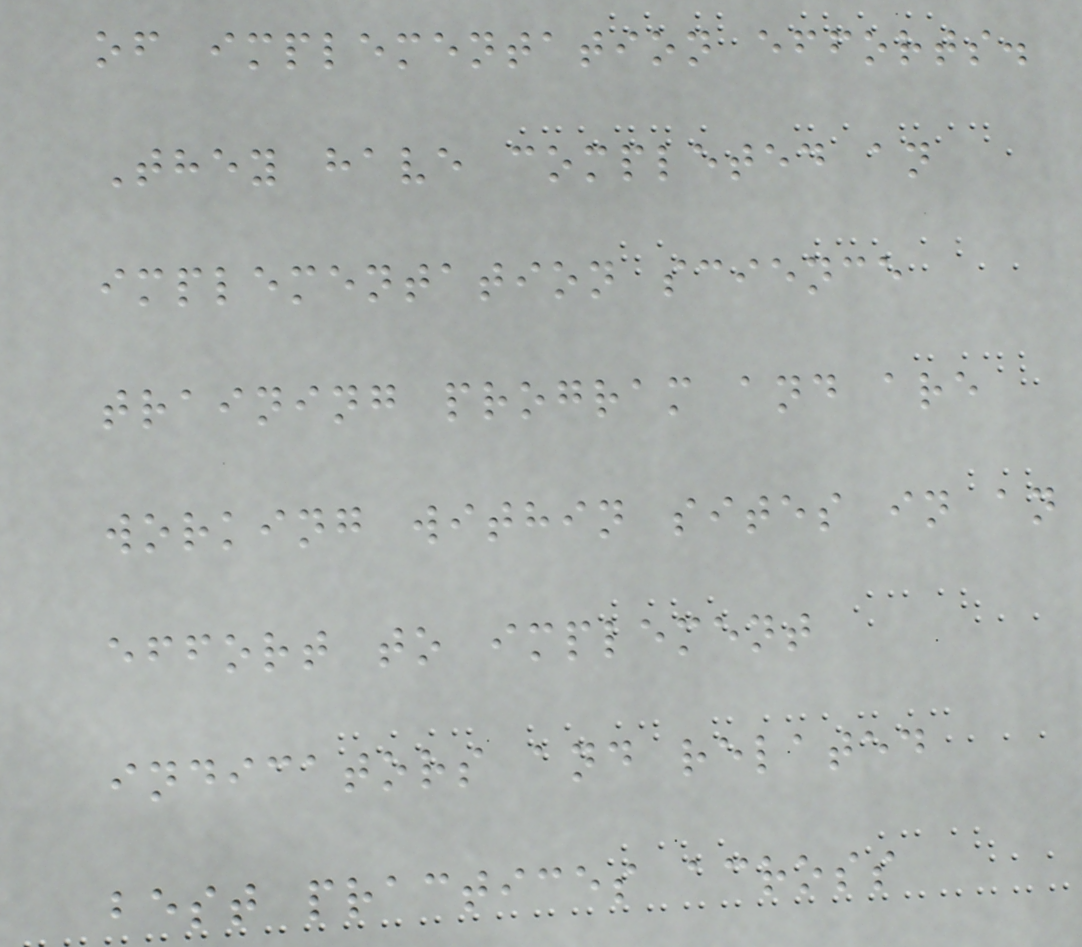of implementation efforts.
They have completed an
implementation science
training program and are
working within sites in an
effort to implement
indicators and related
best practices across
